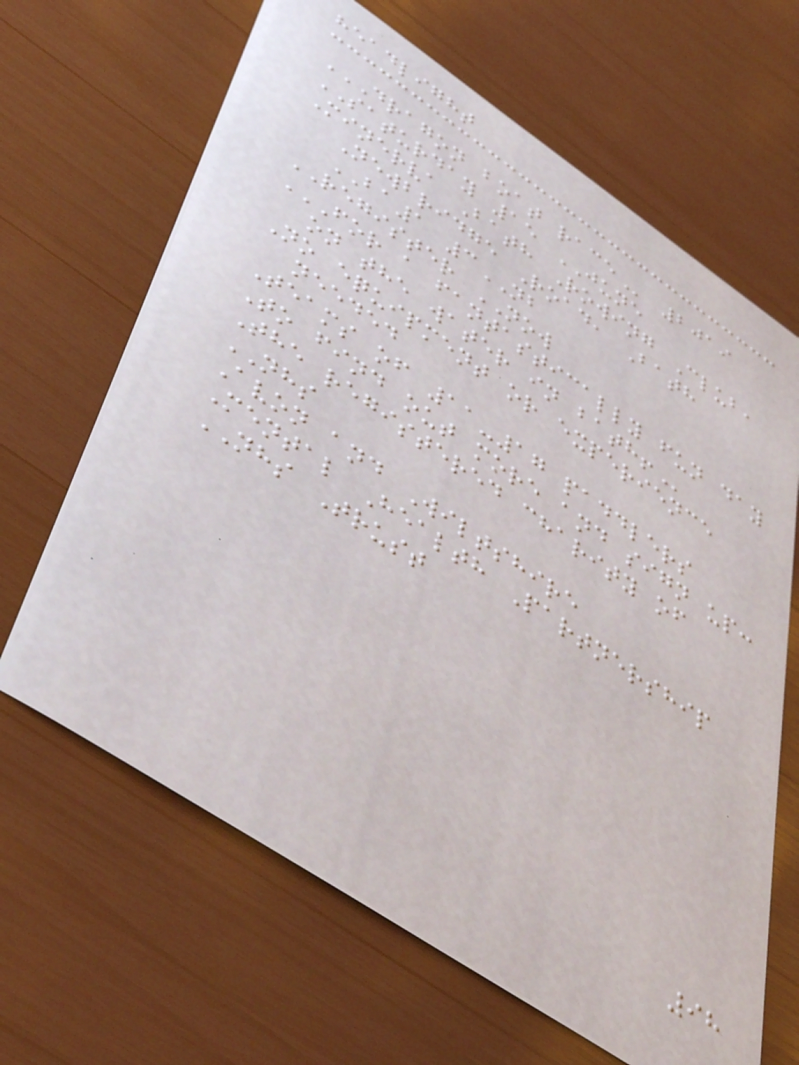headlight
DRAGON BOAT RACE 2019
SATURDAY 15 JUNE
Minerva Bath Rowing Club,
Newbridge Road, Bath
BA1 3NB
REGISTER NOW
FOR A FANTASTICALLY FUN DAY
ON THE WATER IN BATH!
No equipment or experience
needed
Teams of 11-17 paddlers
To find out more and sign up:
The registered charity of
NHS
Avon and Wiltshire
Mental Health Partnership
NHS Trust
98
